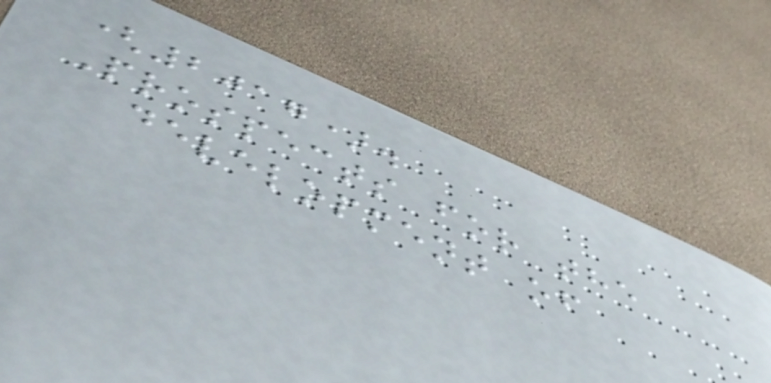(2017).
Prospects for the
development of
